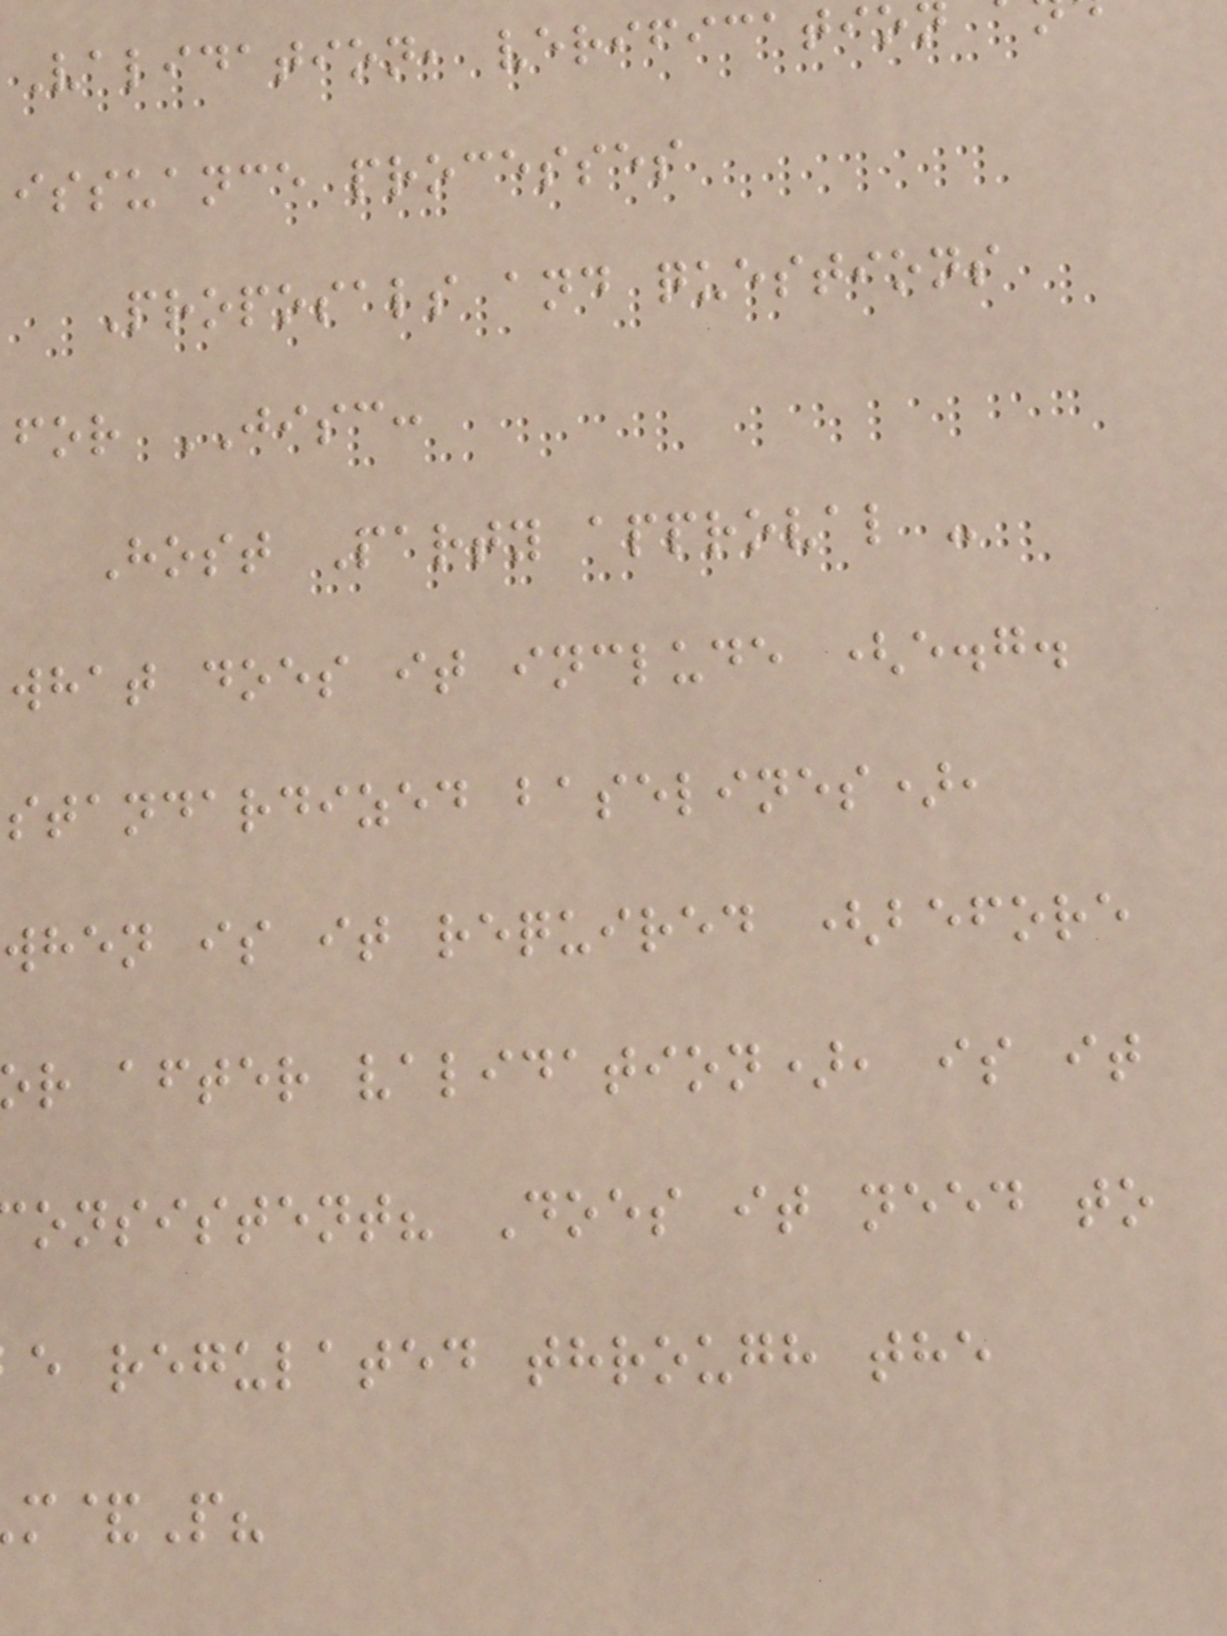Validation, verificatio
issuance processes
Proposals and questions
for JISC:
Host Party approval -
what does it include (e.g.
standardized baselines),
when is it required (before
r after validation), is it
onsistent? Does it need to
e regulated through the
&P?
